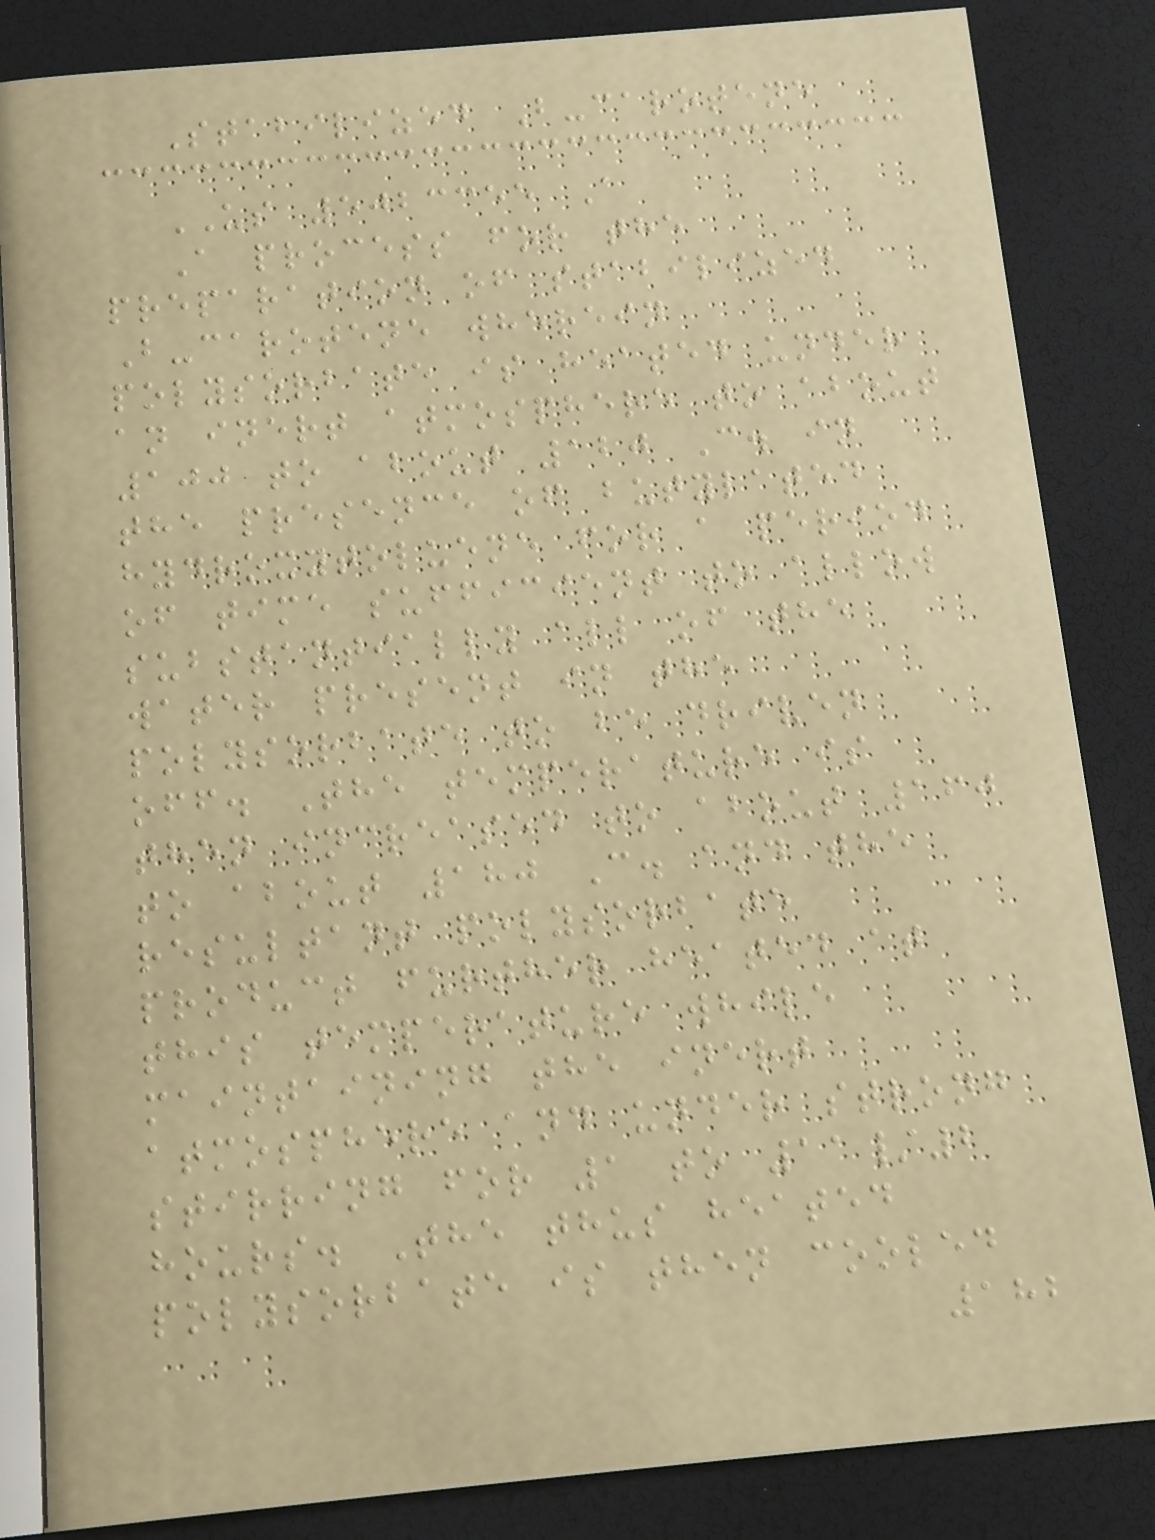Stabilized B-carotene
US 5023355 A
A process for the
preparation of stabilized
B-carotene wherein
polysorbate is heated under
an inert atmosphere to about
100 to about 120 C. in
the presence of butylated
hydroxytoluene for a period
of time sufficient to allow
substantially all of the
water present in the
polysorbate to be driven
off. The temperature is
then increased to about 160
to about 180 C. and the
resultant polysorbate
product further heated at
this temperature while
maintaining the inert
atmosphere and under strong
stirring for 1 to 11/2
hours. The thus heated
polysorbate is then cooled
182
